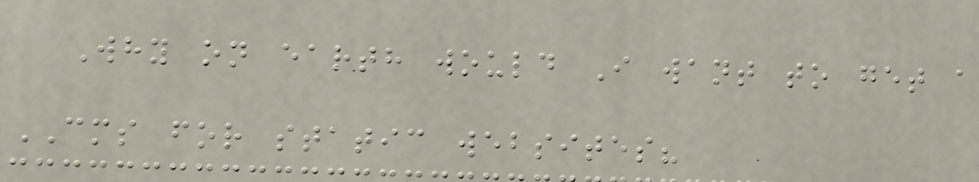Why on earth would I want to get a
CMS for static websites?
